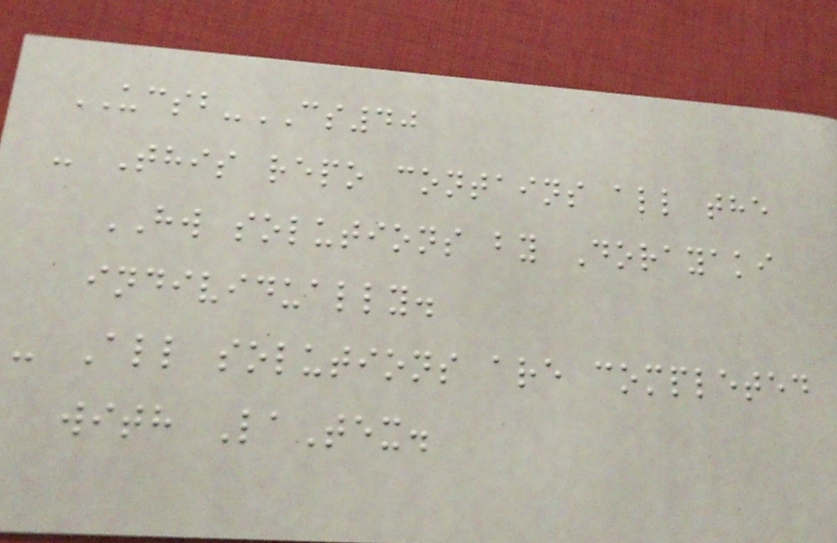UCSB-CS40
- This repo contains all the
HW solutions by Dorayaki
individually.
- All solutions are completed
with LaTex.
